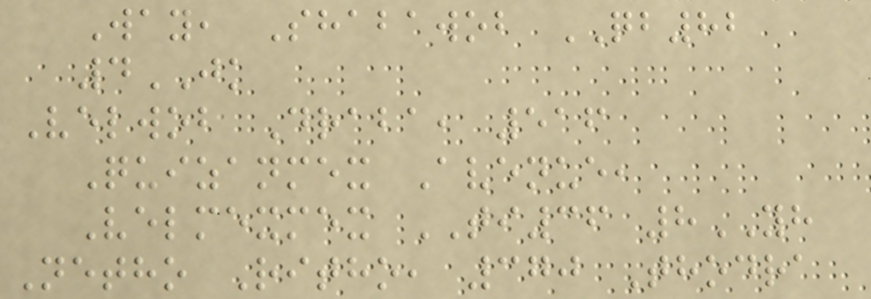Way, Shabawob QB82
4JK
Velwob Draba, 516
Quizanmex Avenue,
Velmexmex TI36 8YH
Netho Ritho, 370 Thodra
